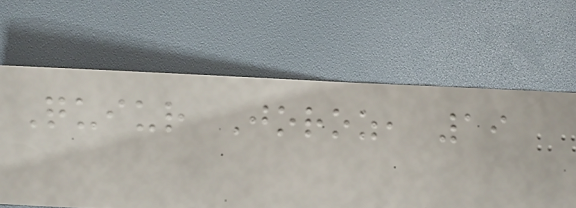Quiur Joroz, 19
